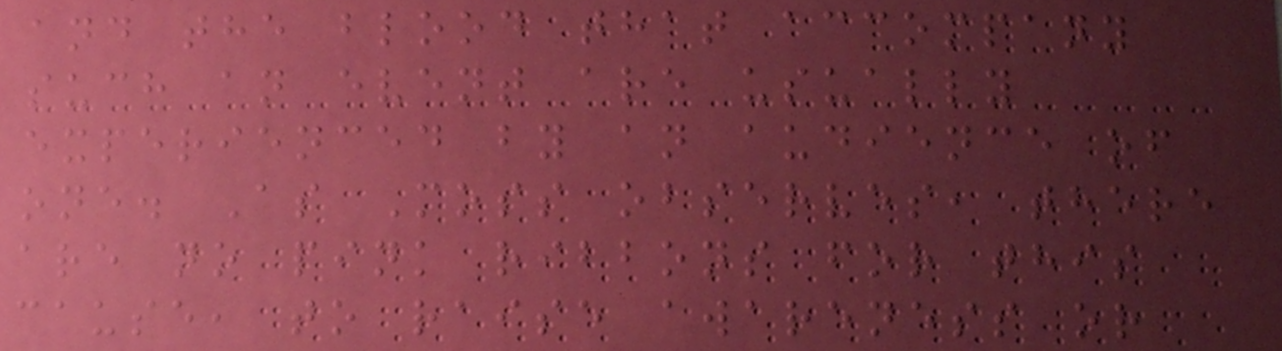and the blood that accompany
such an event are usually
experienced by an audience of
one. As Moss observes, there
are no pink ribbons for this
cause, to raise awareness or
